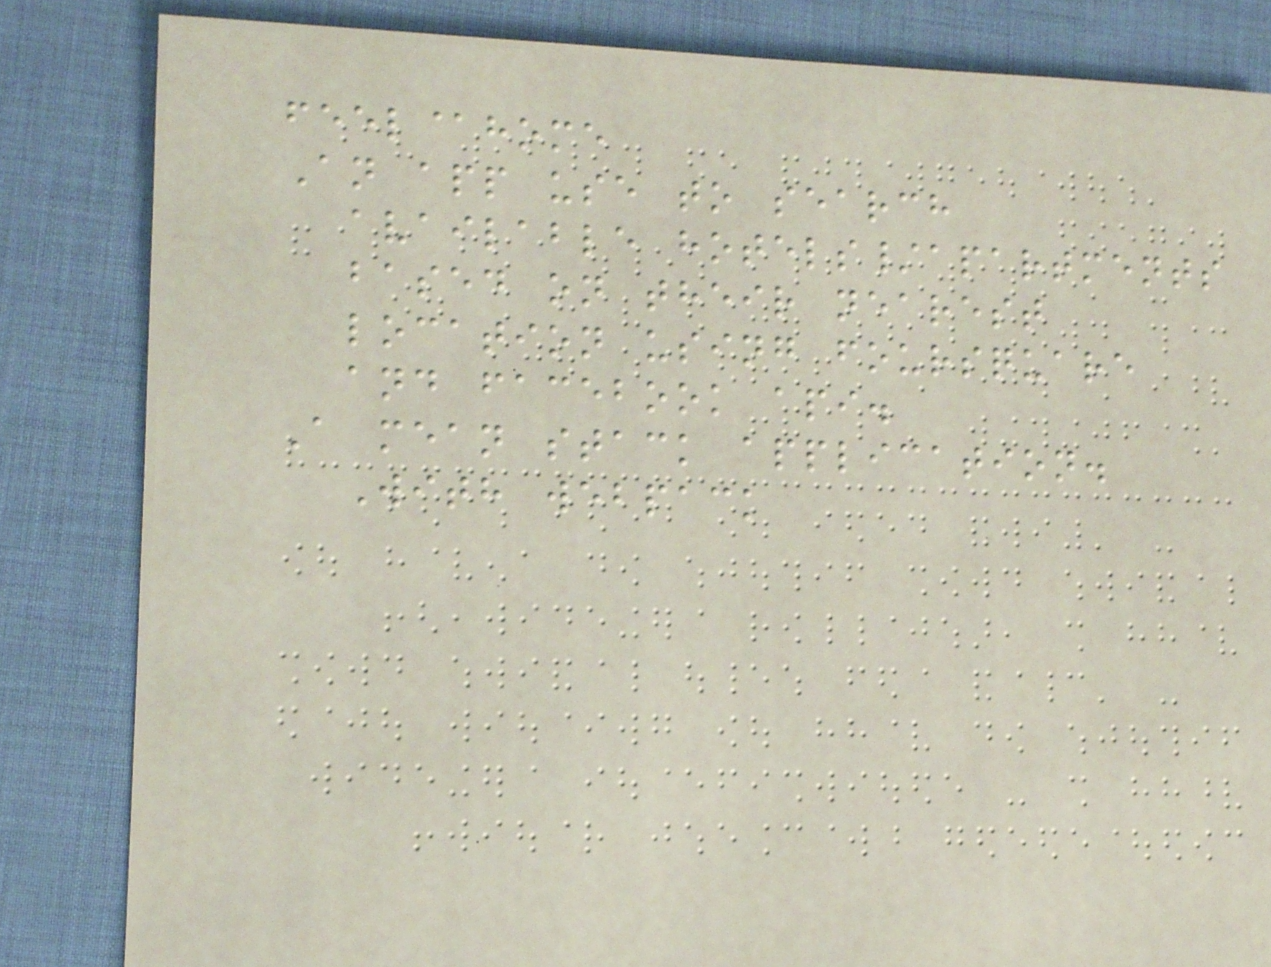feel@home
An app use to search
available hotels/apartments
based on their nearest
location using foursquare
and facebook api.
A mean stack application.
With webpack
